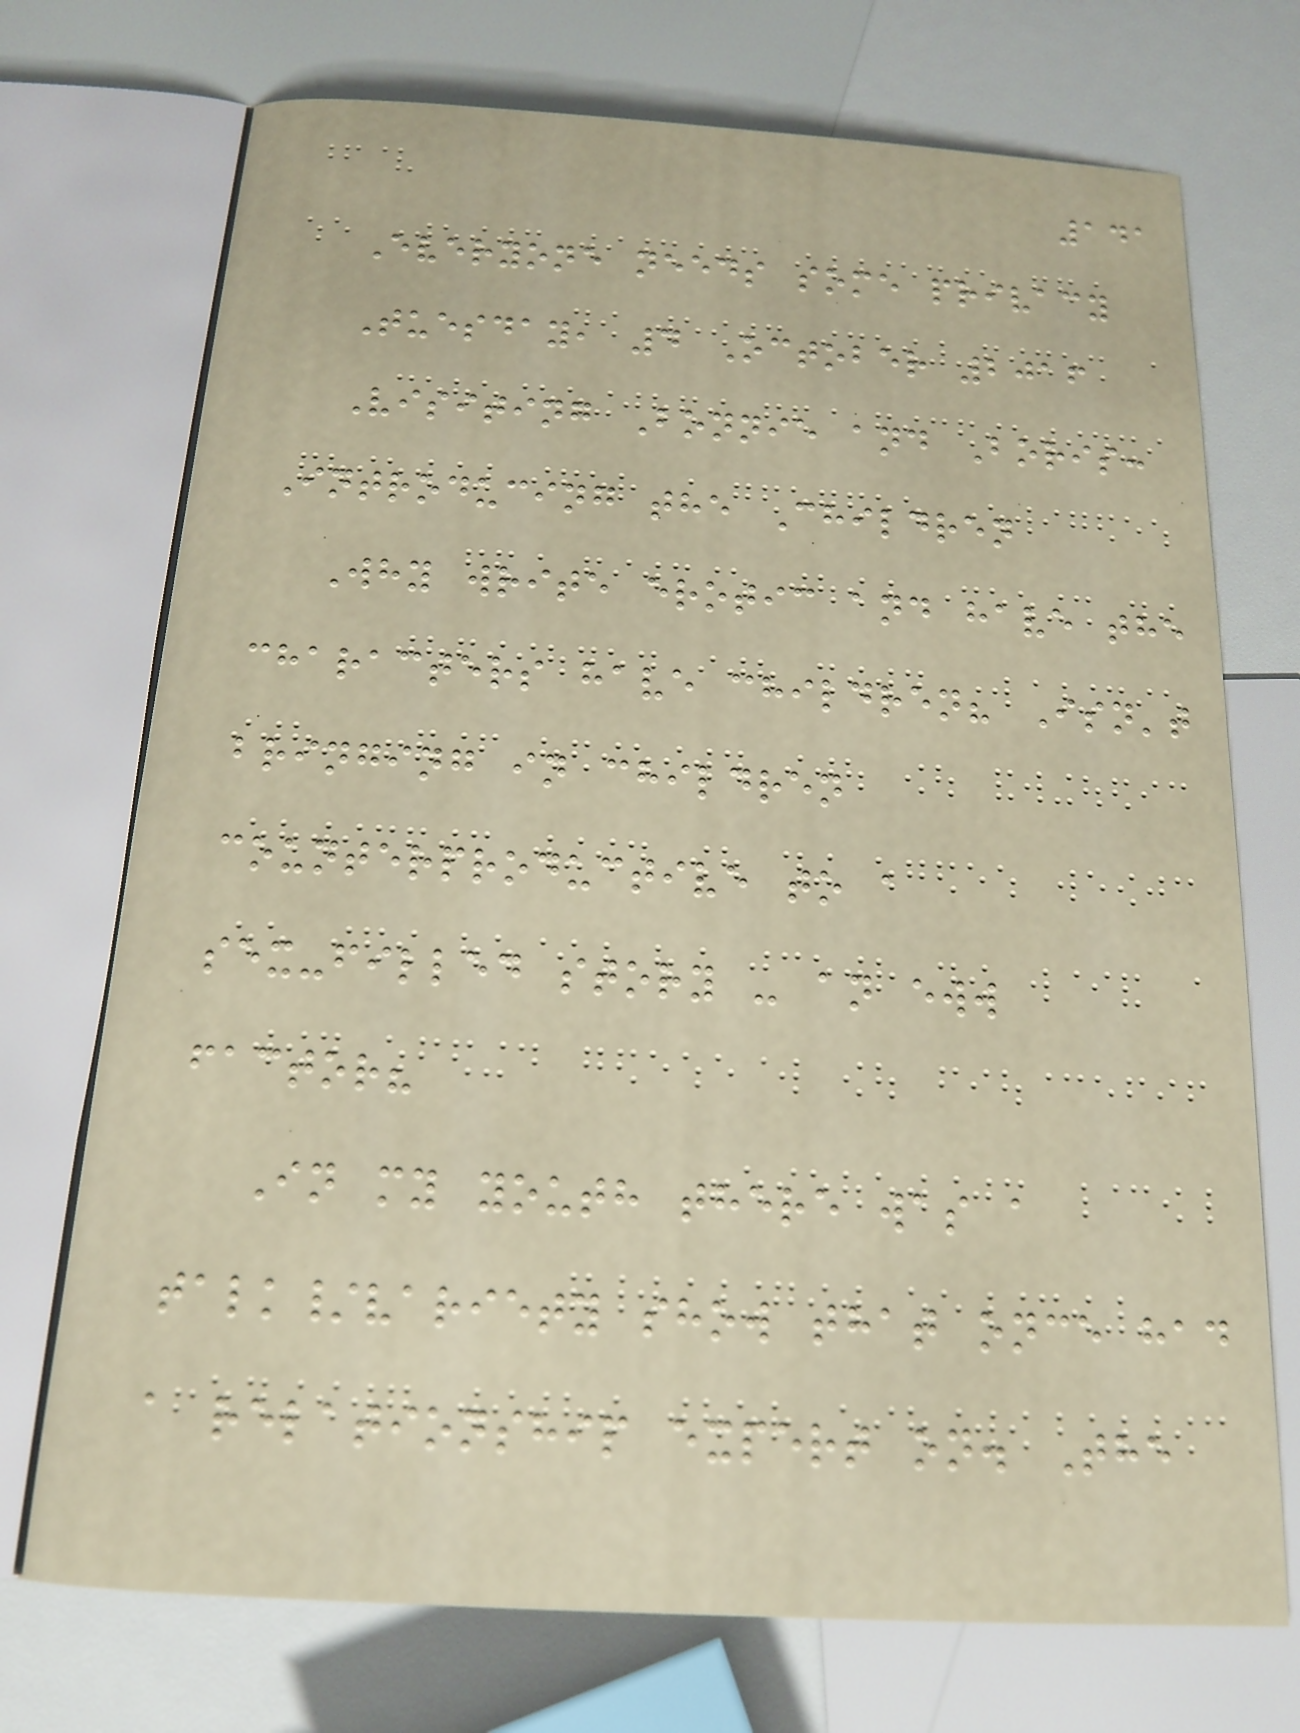141
Everyone needs some privacy
Tuesday, 4 October 2016
Visiting Bonnie and Boris:
Introducing the Children
Why write erotic and have the
characters have children? Isn't
bringing in children
counterproductive to a
sex-filled story - an eww
factor?
In my youth there was a
talk/variety show that once had
a relationship expert on. The
